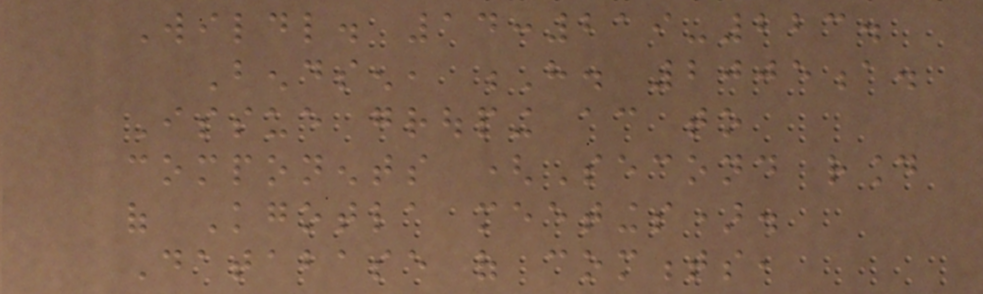Wildl. 14:219-223.
Bendsen, H. 2005a.
Issue grouping according to
components (Second round
of Kgotla meetings).
Database of comments,
